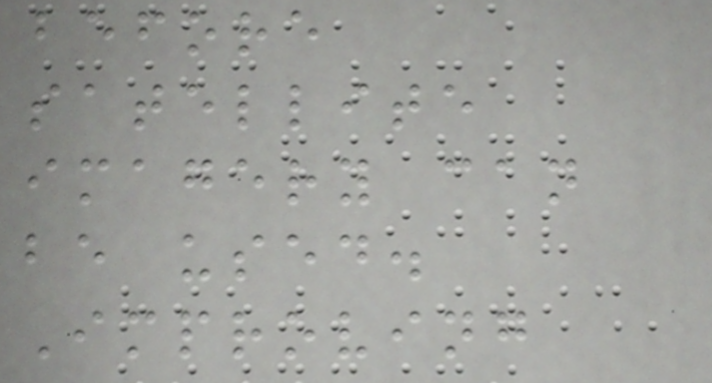before
satellite
imagery can
be used.
Improving
